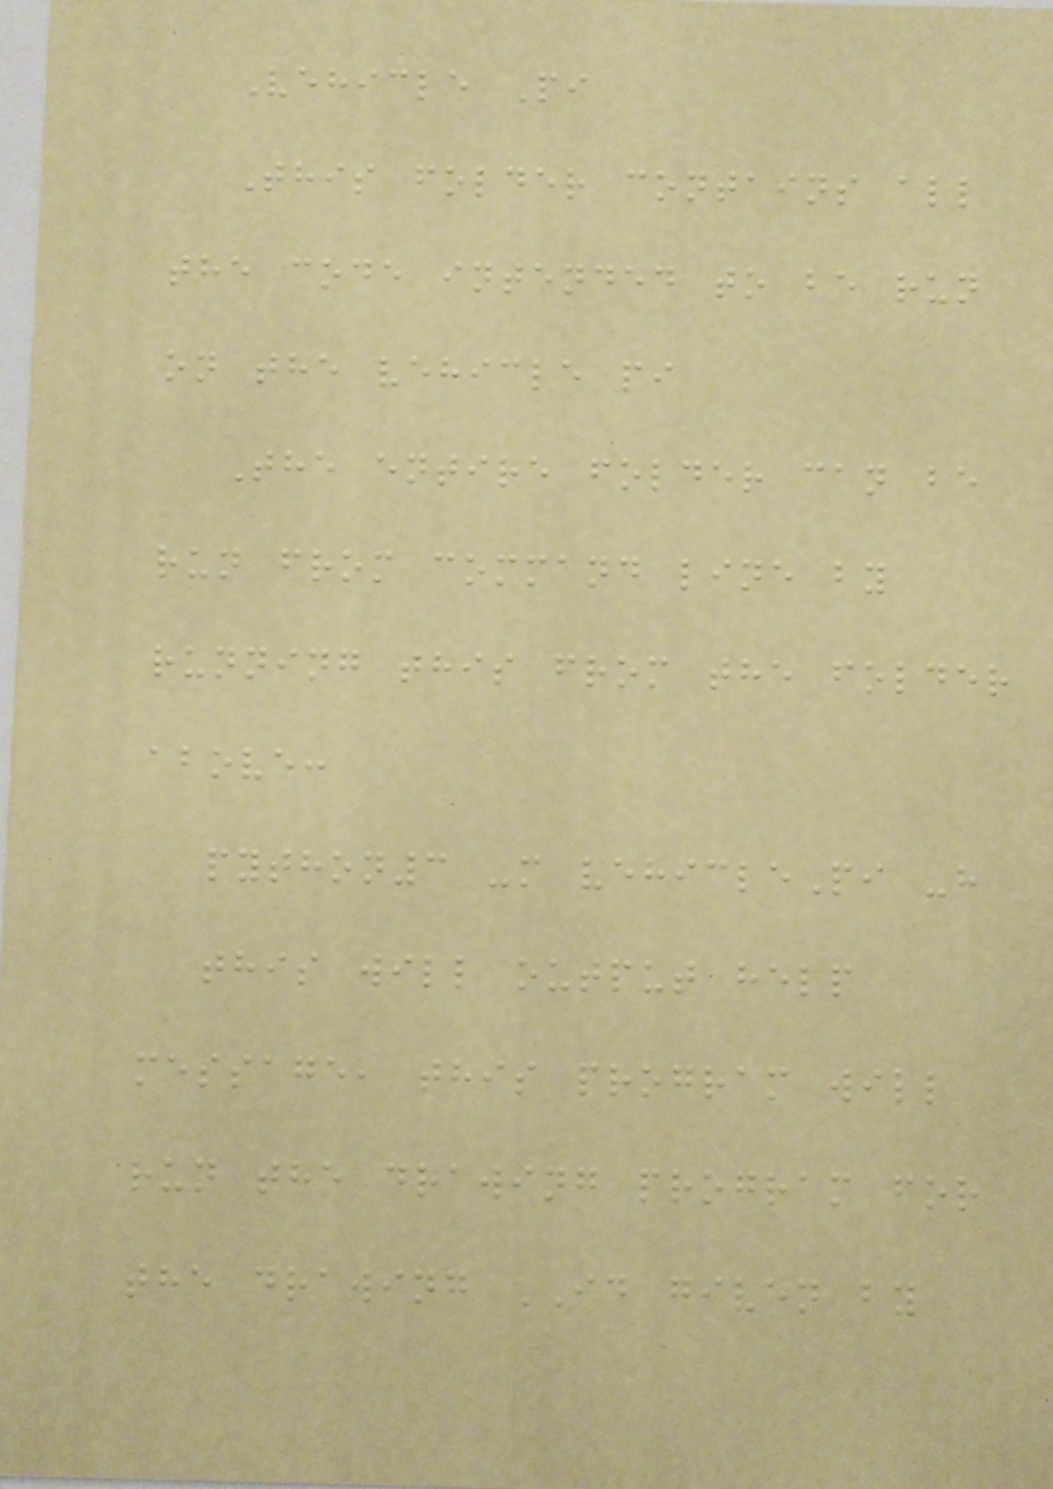Vehicle Pi
This folder contains all
the code intended to be run
on the vehicle pi
The entire folder can be
run from command line by
running this from the folder
above:
python3 -m vehiclePi -h
this will output help
message, this program will
run the drawing program for
the drawing ID given by
